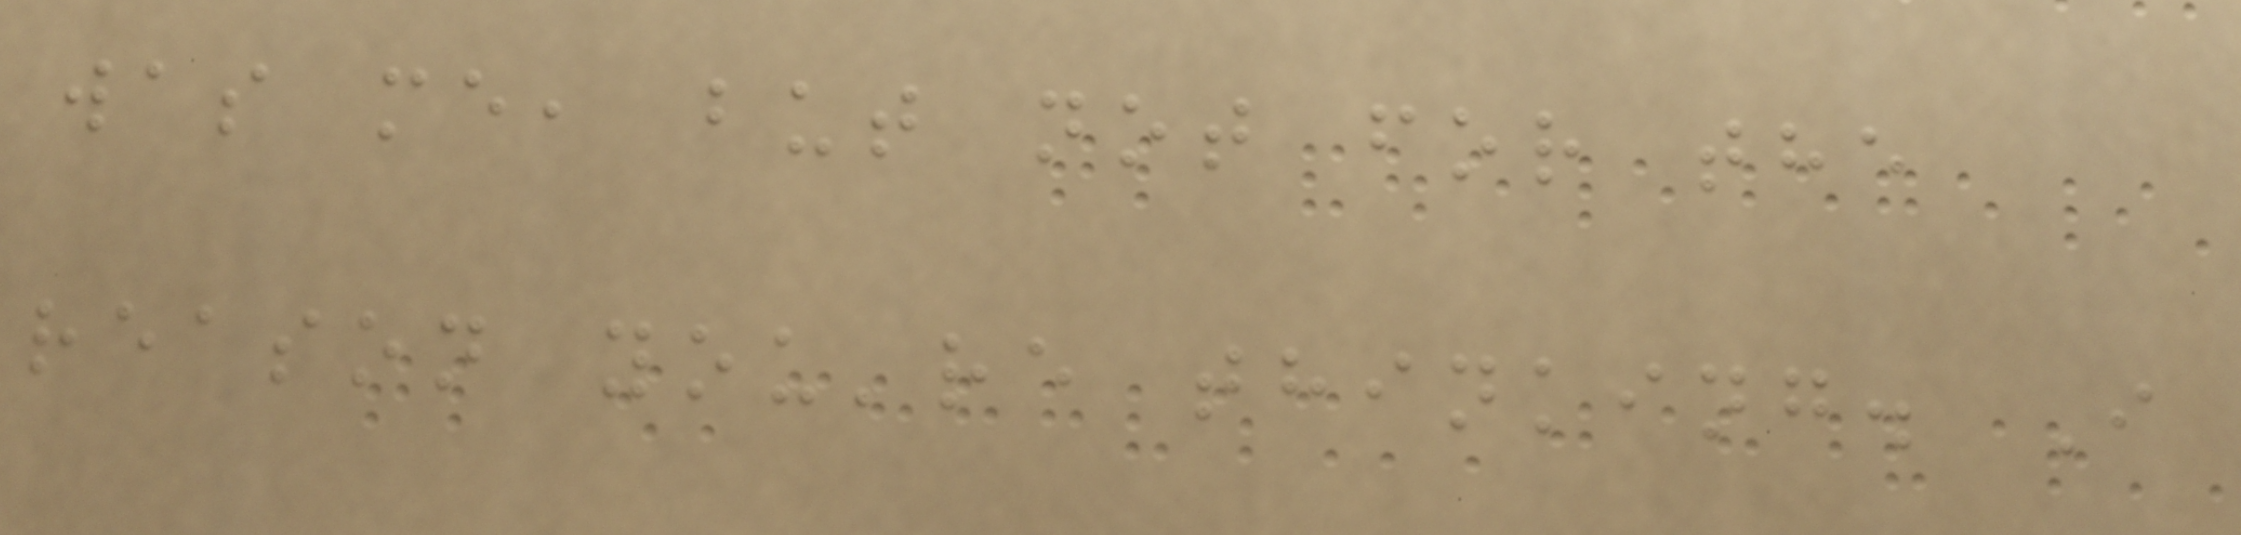was me, but not for the
reason you're thinking. I
